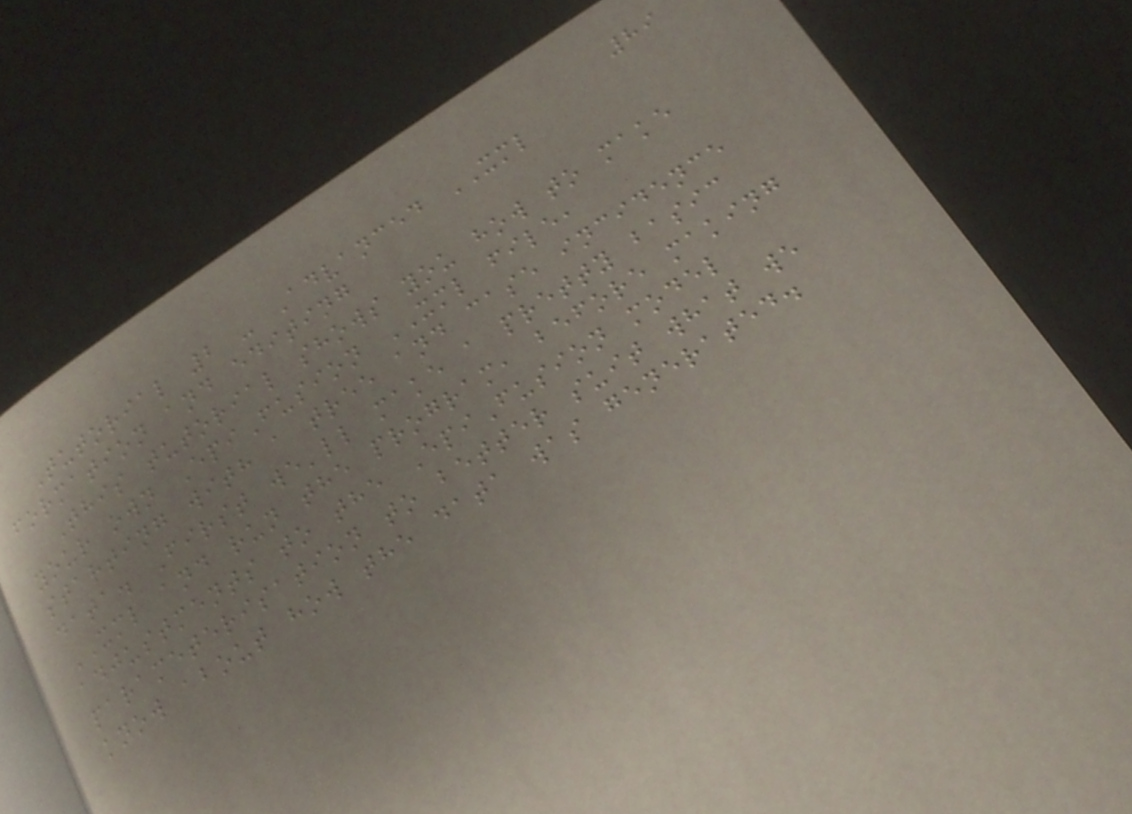89
Tutorial 2 - Advanced XML
formation and editing
This tutorial shows you how to make
your own EpiFusion XML file,
starting with a tree and case incidence
data. First we'll make a pretty basic
XML and run the program, before making
adjustments to the EpiFusion model
parameterisation to better suit what we
know about how the data was generated.
